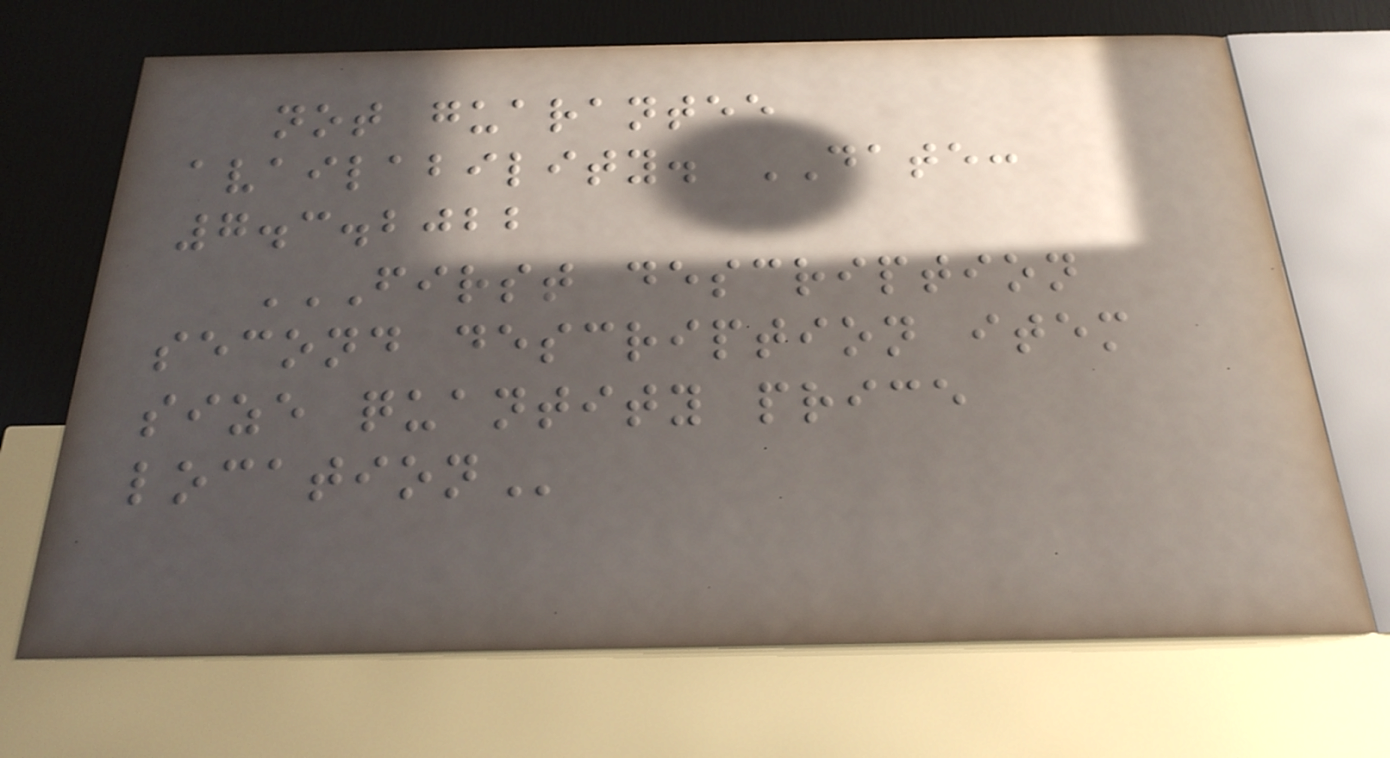not guarantee
availability. DATE:
7.3.2022
FIRST DESCRIPTION
SECOND DESCRIPTION ITEM
SIZE QUANTITY PRICE
LOCATION
